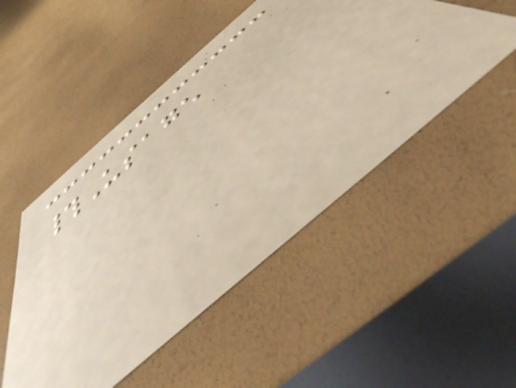#Usage
